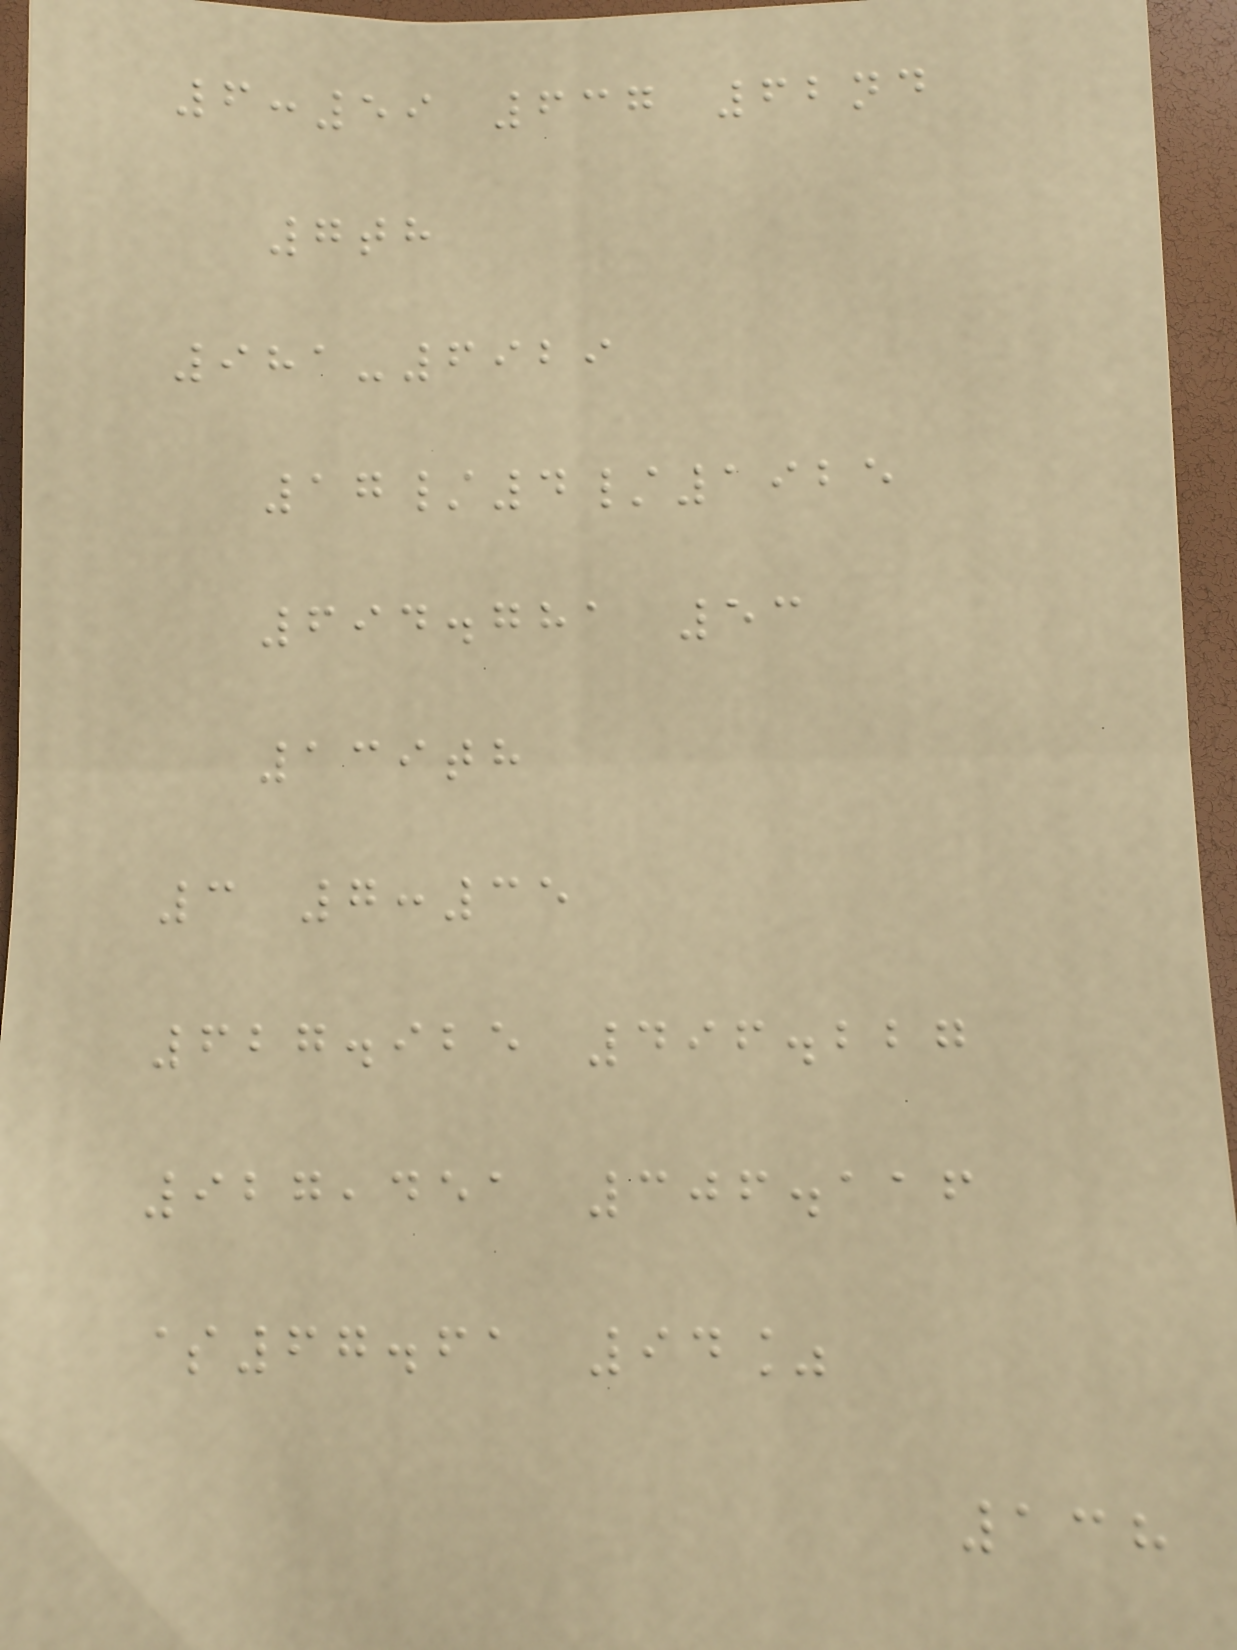6:59 637 62nd
7th
981-6929
17/4/1925
694.781 53
139th
3 7:35
627.925 496.227
927,451 306.116
$67.61 94%
138
